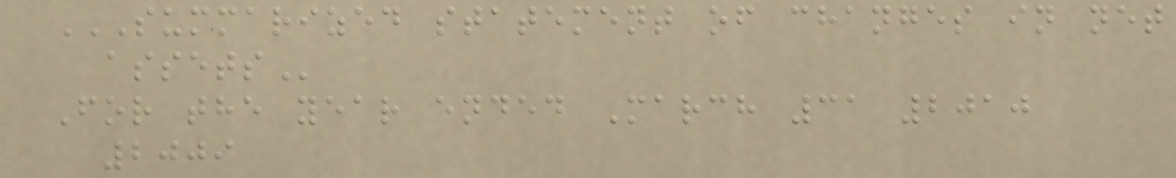SUMMARIZED STATEMENT OF CHANGES IN NET
ASSETS
For the year ended March 31 2010
2009
